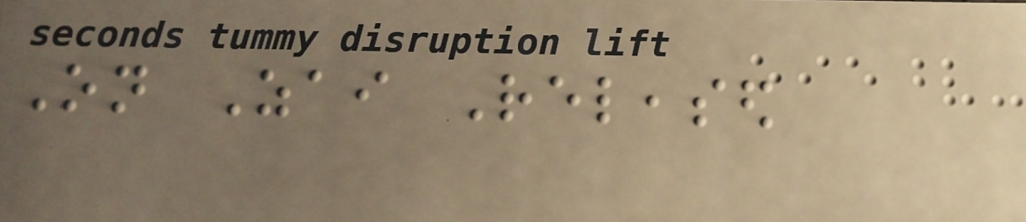On Zai Released
